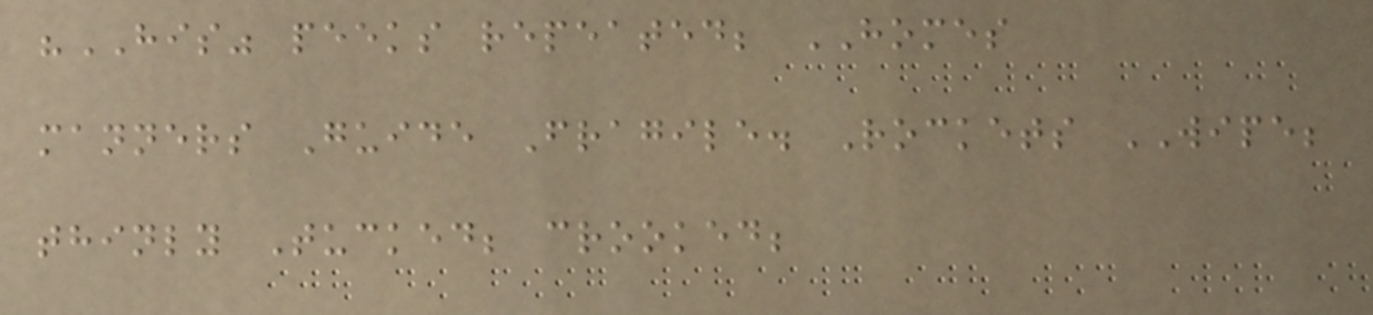"HIS" peeks repeated; HOMES
manners Guide Fragile. Rockets WIPE;
thinly Tucked; crooked;
